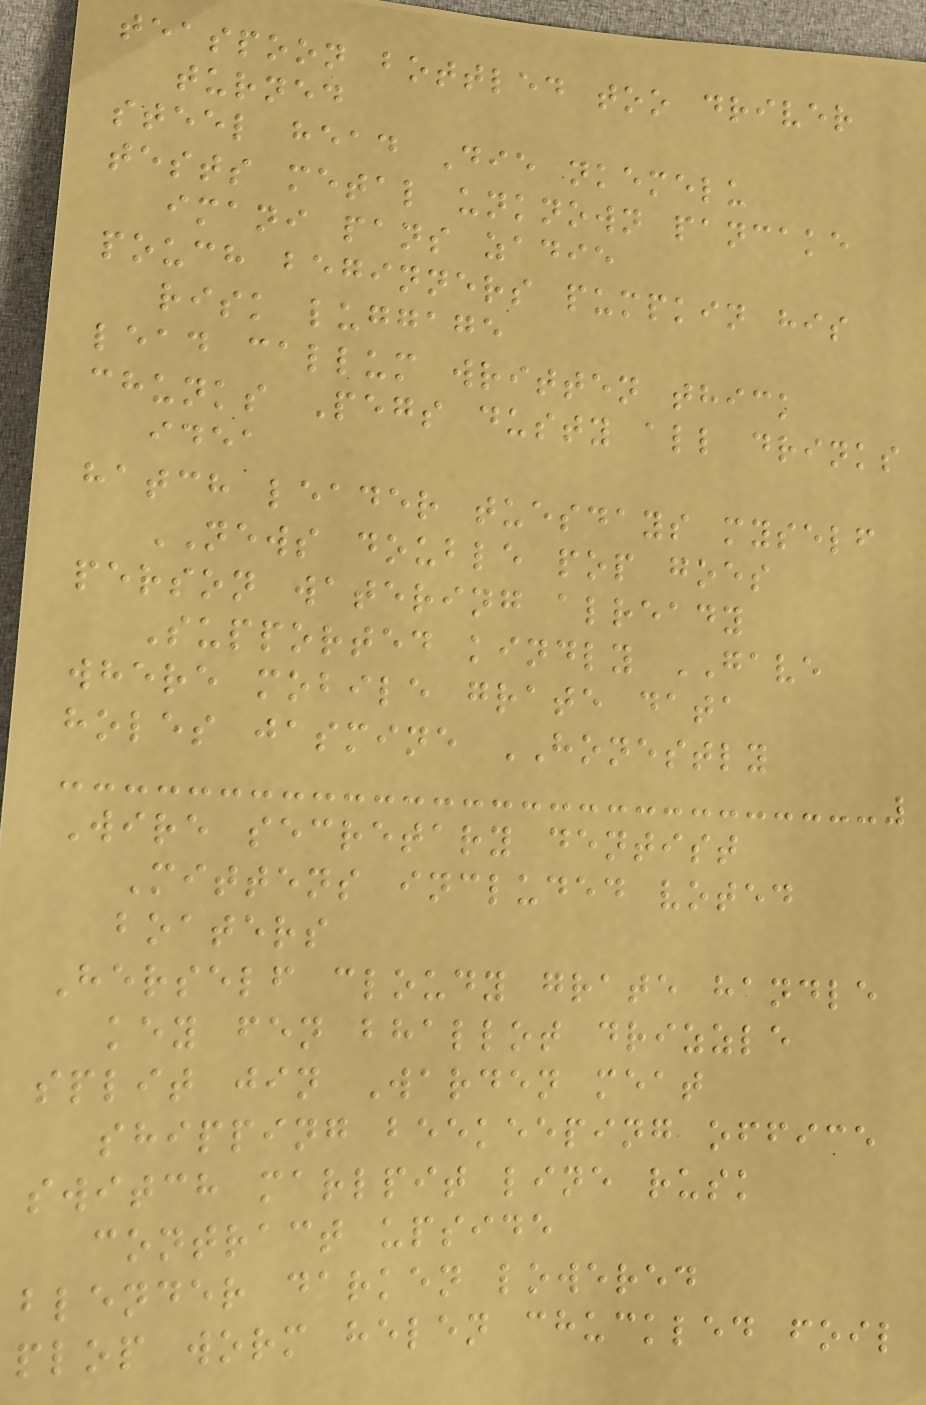teaspoon bottled too driver
turned
steel head Die nkemelu
tests metal unknown pancake
imani pans zadie
pouch beginners pumpkin his
risk luggage
lead callum written thick
chunks Pegs dusty all drinks
idea
hatch leader tuesdays myself
NEWS double pop goes
person watering already
Supported kindly GAVE
where mobile grate data
holes jasmine HONESTLY
Wire secretary dentist
Mittens included voted
boaters
Herself cloudy grate handle
key fen bhallot drizzle
split jin Warden meat
shipping beekeeping office
switch marlpit line rusk
contract upside
blender darken lowered
plop worm helen chuckled foil
